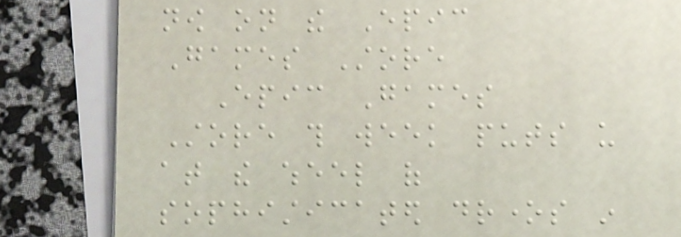now on the Epic
Games Store
Epic Games
Store this week puts us
at the wheel of
sophisticated drones in
